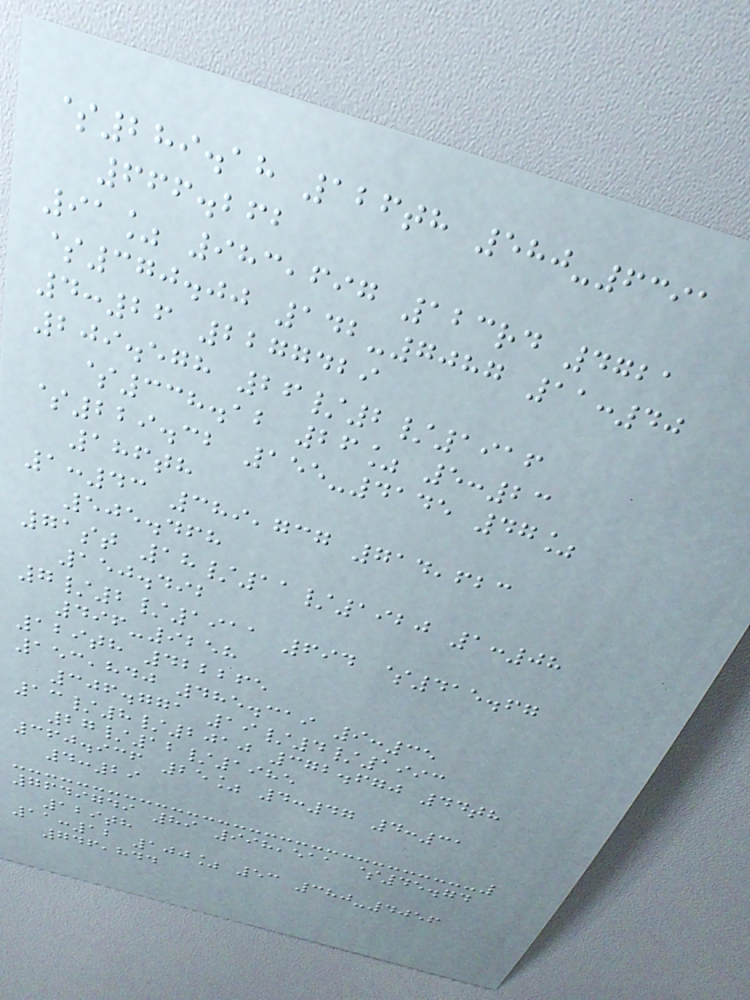$289.18 126th 580-6391
666.262
91% 983,697 123rd 4721
$370.00 142-7087 11:40
4:26 2277429
209.578 26/2/1916
$338.12 26% 5:23
$229.32 155-4145 47%
186th
1:43 389,737 714,623
505.468
71st 18/11/1920 1:08
150.492
7/2/1911 694 $415.67
496-9258
129th 422265
153,840 485.319 9:35
306.771 19/4/1993
13/8/2010 372.670 44th
27/12/1985
360.936 25% 4:47 4:31
4:29
7649749 89 998,511 $45.74
129th
11:12 100% 53 380-4056
746,844
